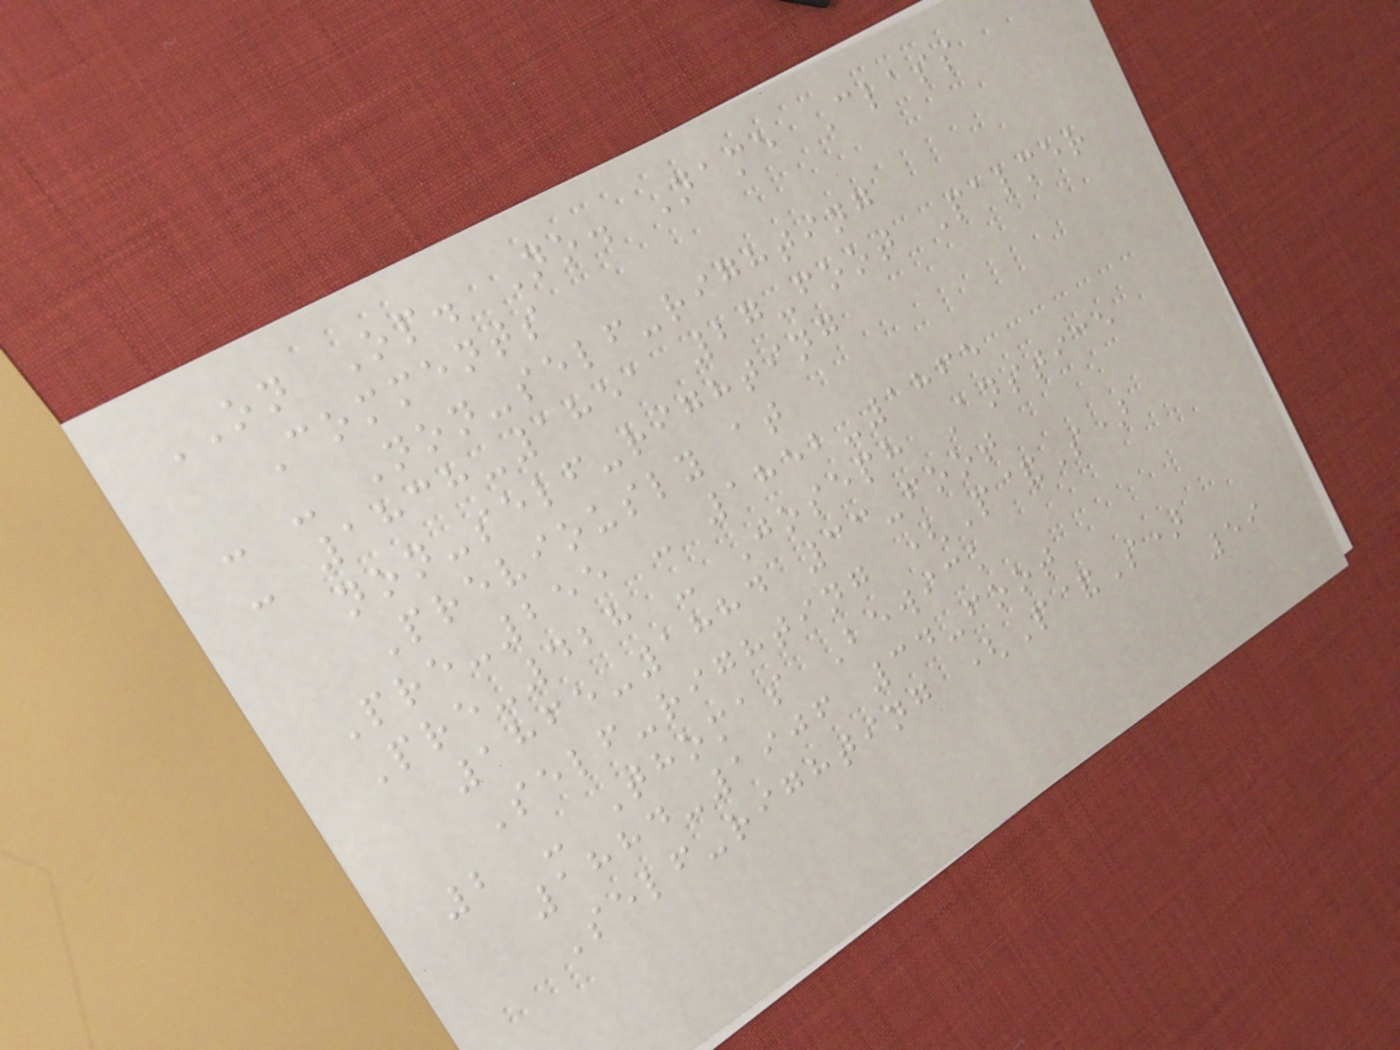ON Op. No. Name Class
Comments
- - Non-self-righting
- 1838-1851 27-foot Palmer
non-self-righting
Previously at
Pre-255 - 1852-1865
Pre-428 - Joseph Anstice
1865-1884 33-foot
Self-righting (P&S)
2 - Thomas Bewick
1884-1906 34-foot
Self-righting (P&S)
59
